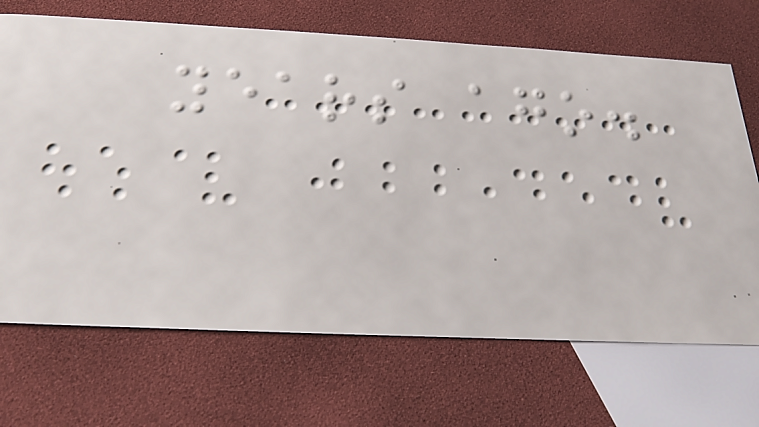years ago.
